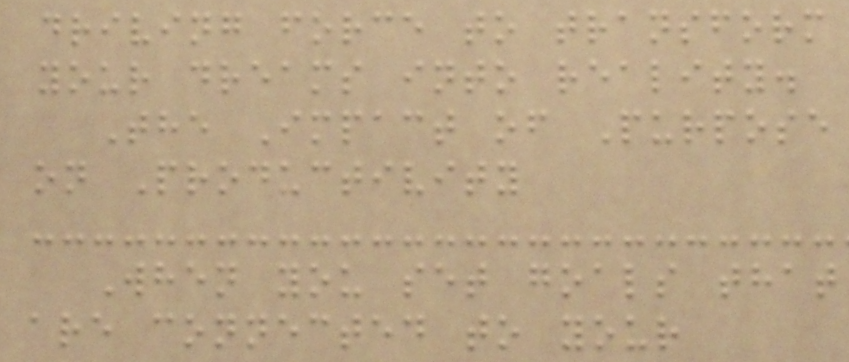driving force to transform
your dreams into reality.
The Impact of Purpose
on Productivity
When you set goals that
are connected to your
